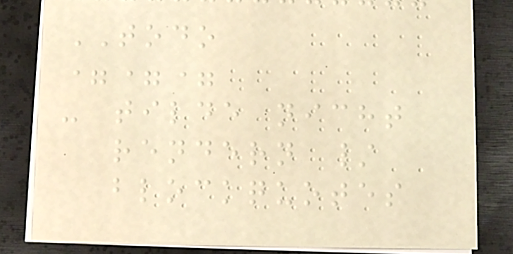TODO
===
- tilde nicht
rendern /
blockquotes
